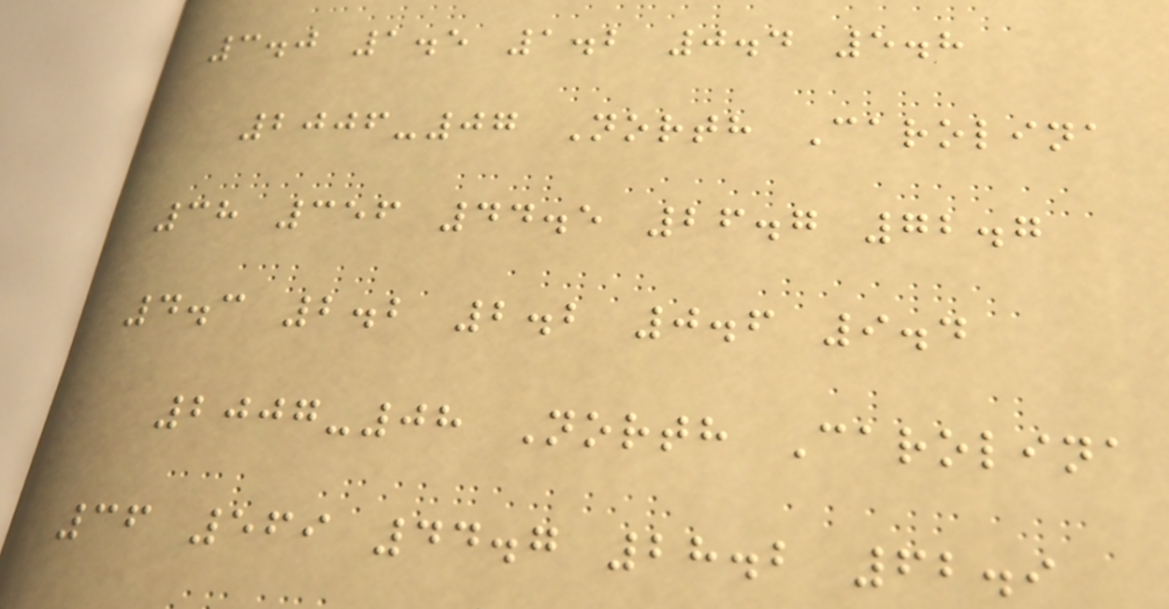3.0 1.5 1.2 0.4 5.8
2006-07 North Carolina
38 356 44.5 26.7 72.7
4.3 2.2 2.2 0.6 9.4
2007-08 North Carolina
36 569 44.7 28.2 62.9
